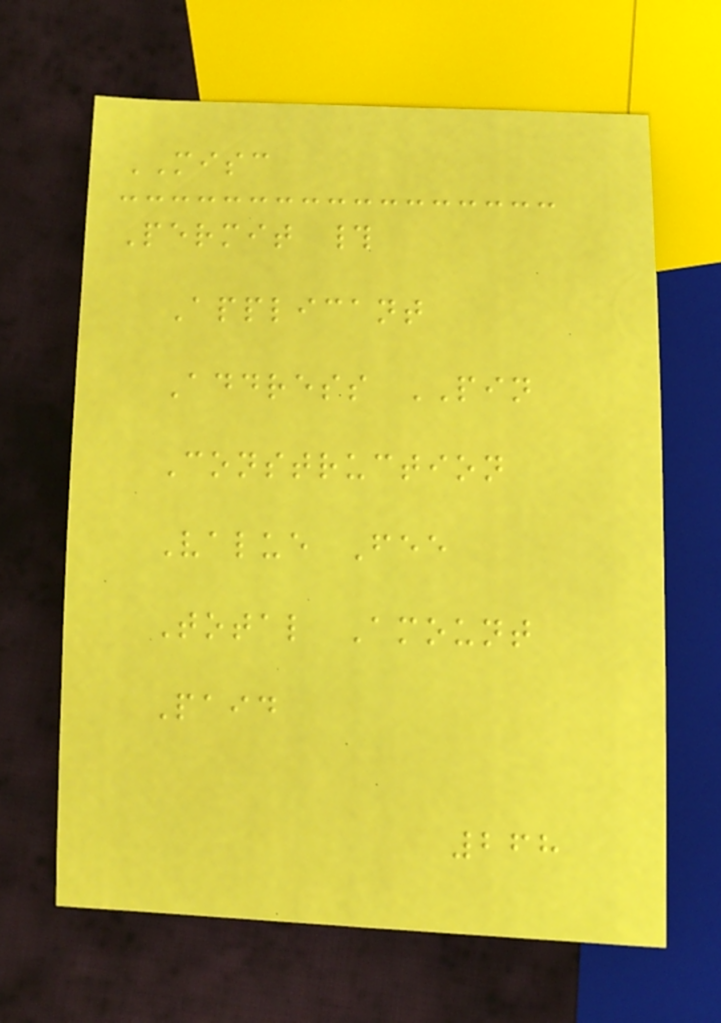MISC
Permit #
Applicant
Address PIN
Construction
Value Fee
Total Amount
Paid
268
